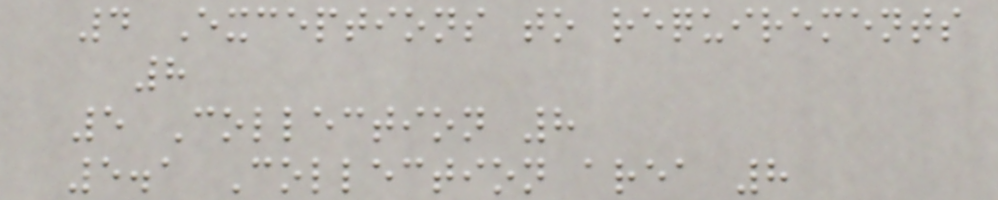4 Exceptions to requirements
8
5 Collection 8
5.1 Collection area 8
